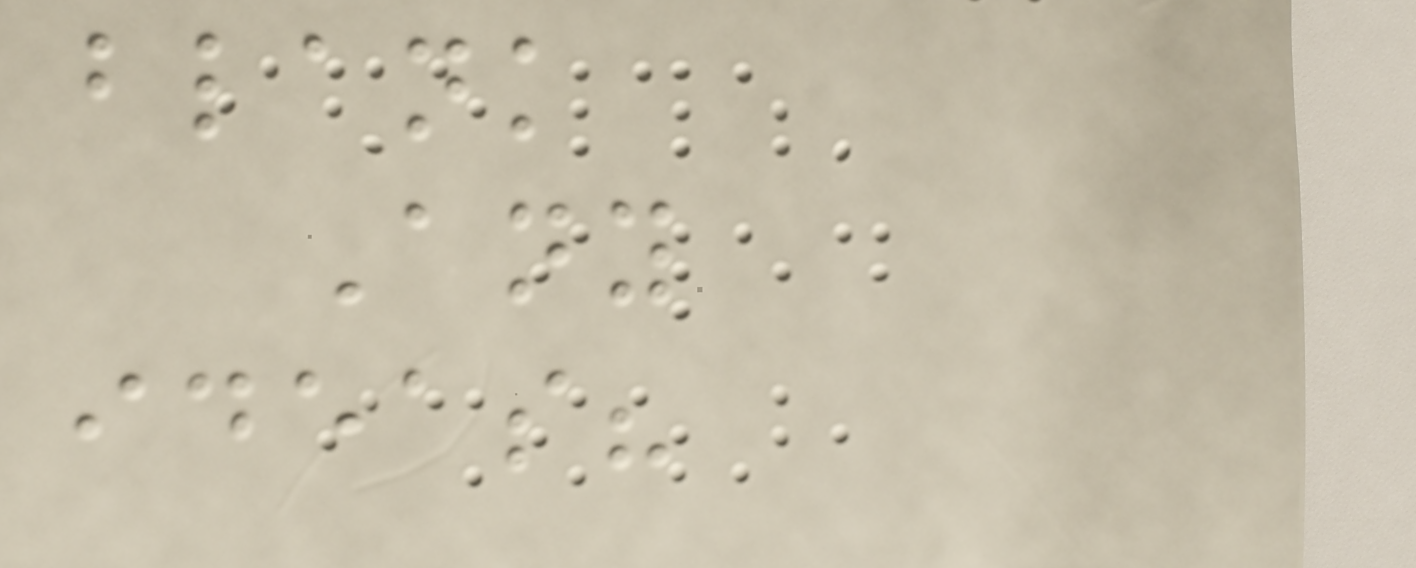blank
Any
ideas?
